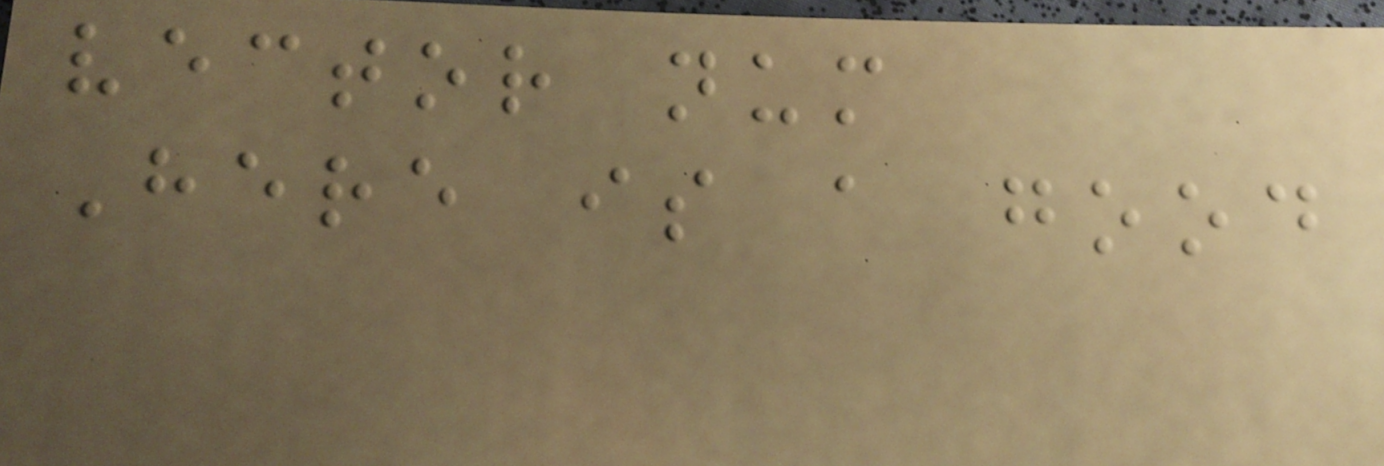vector num
Here is a good
